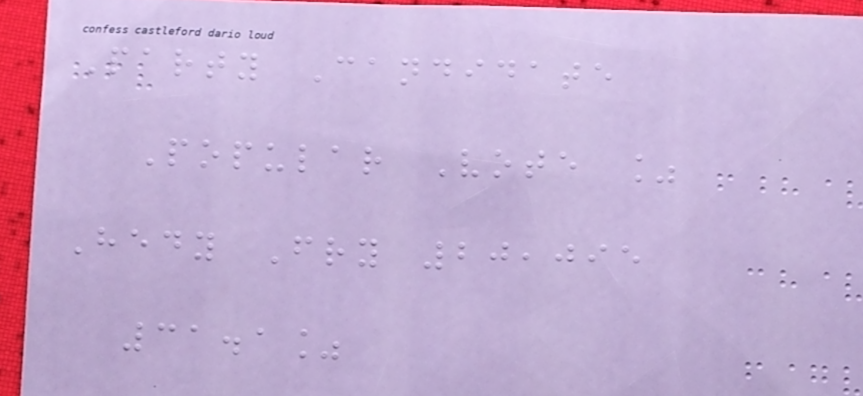Party Candidate
Popular Vote %
Hedy Fry 20,095
31.1%
